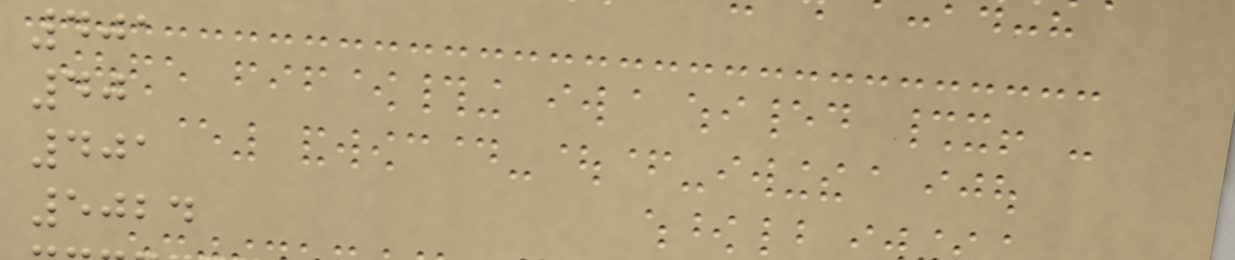401
40
401
5024
